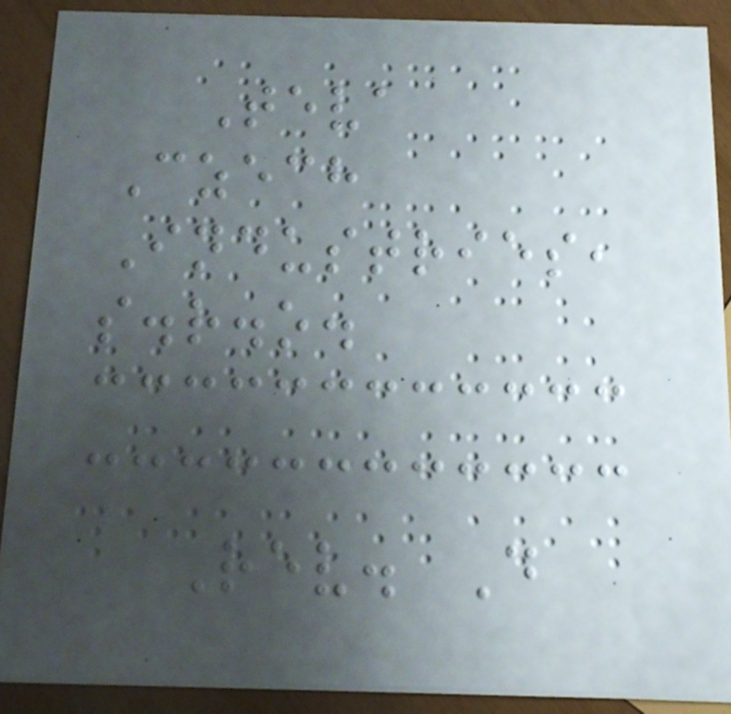Teva
Czech
Industries,
s.r.o.
Rev. D
